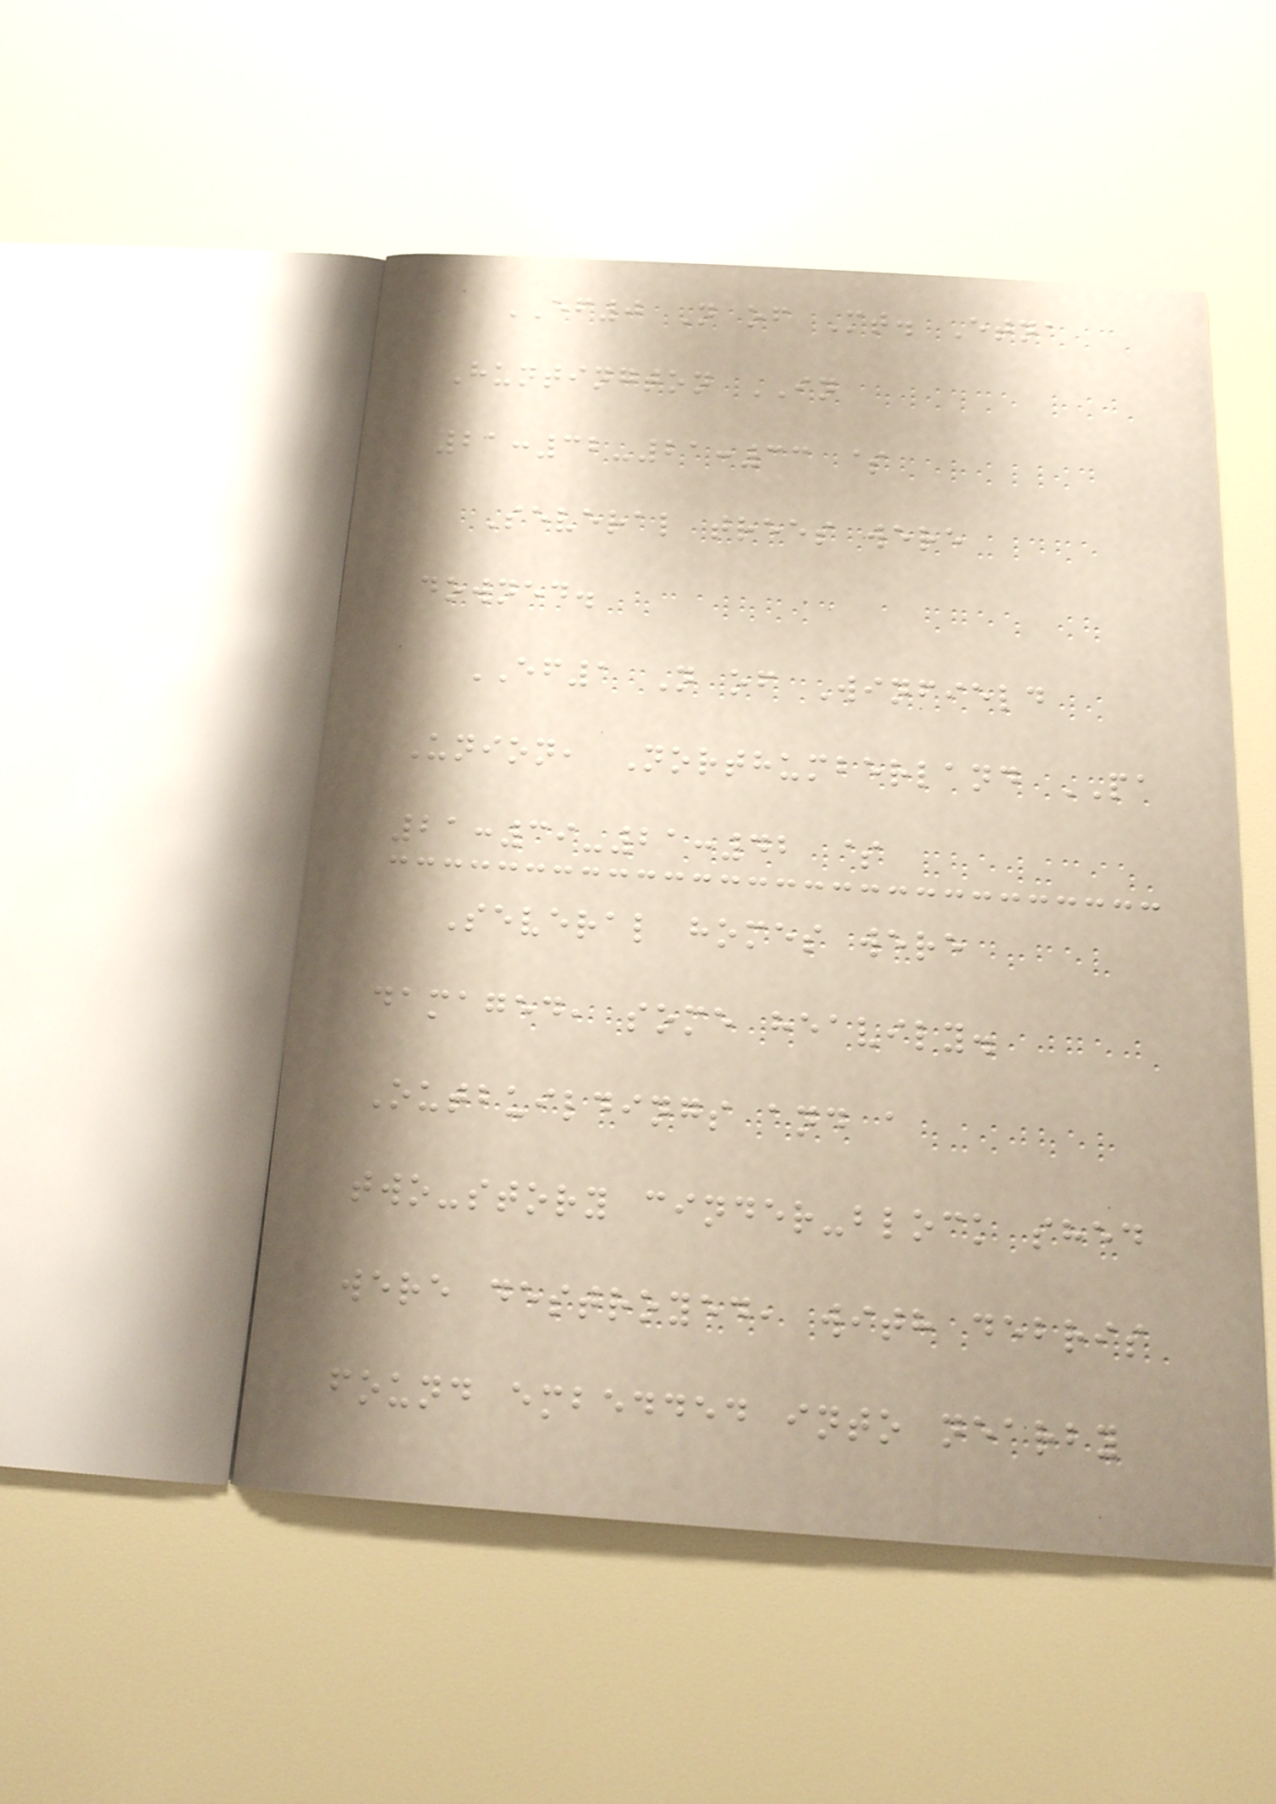EF0 N of Mt. Etna
Huntington IN
21:32-21:33 $
Several trees were
downed.
EF1 N of Winfield
Union, Northumberland PA
21:39-21:42 $
Several homes were
damaged, some heavily.
Outbuildings and a
two-story cinder-block shed
were destroyed, with debris
found embedded into nearby
